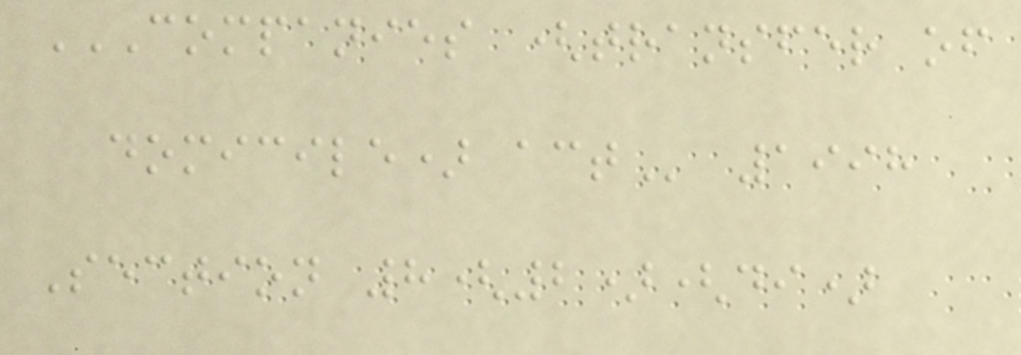COMPANIES (TRANSFER OF
DOMICILE) ACT 1998
Section 8(2)(di)
